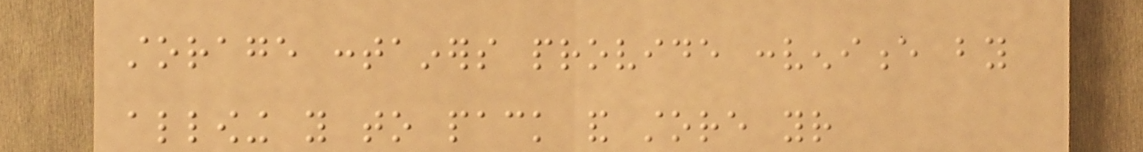storage containers provide convenience by
allowing you to pack and store your
